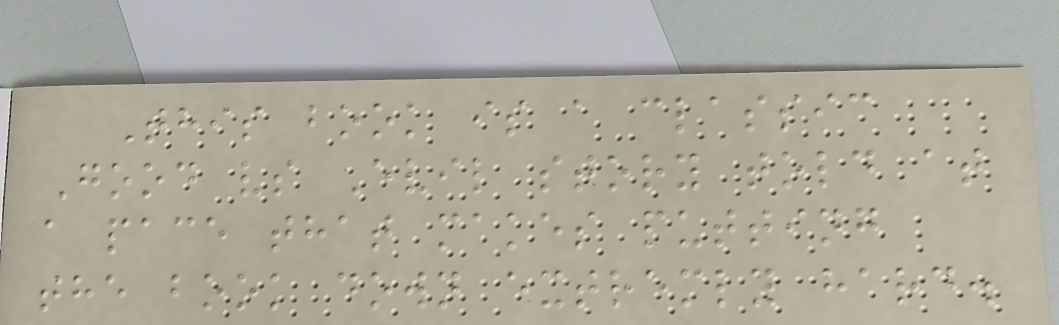This book is a classic
Good vs Evil story told at
a pace that makes putting
the book down extremly hard.
